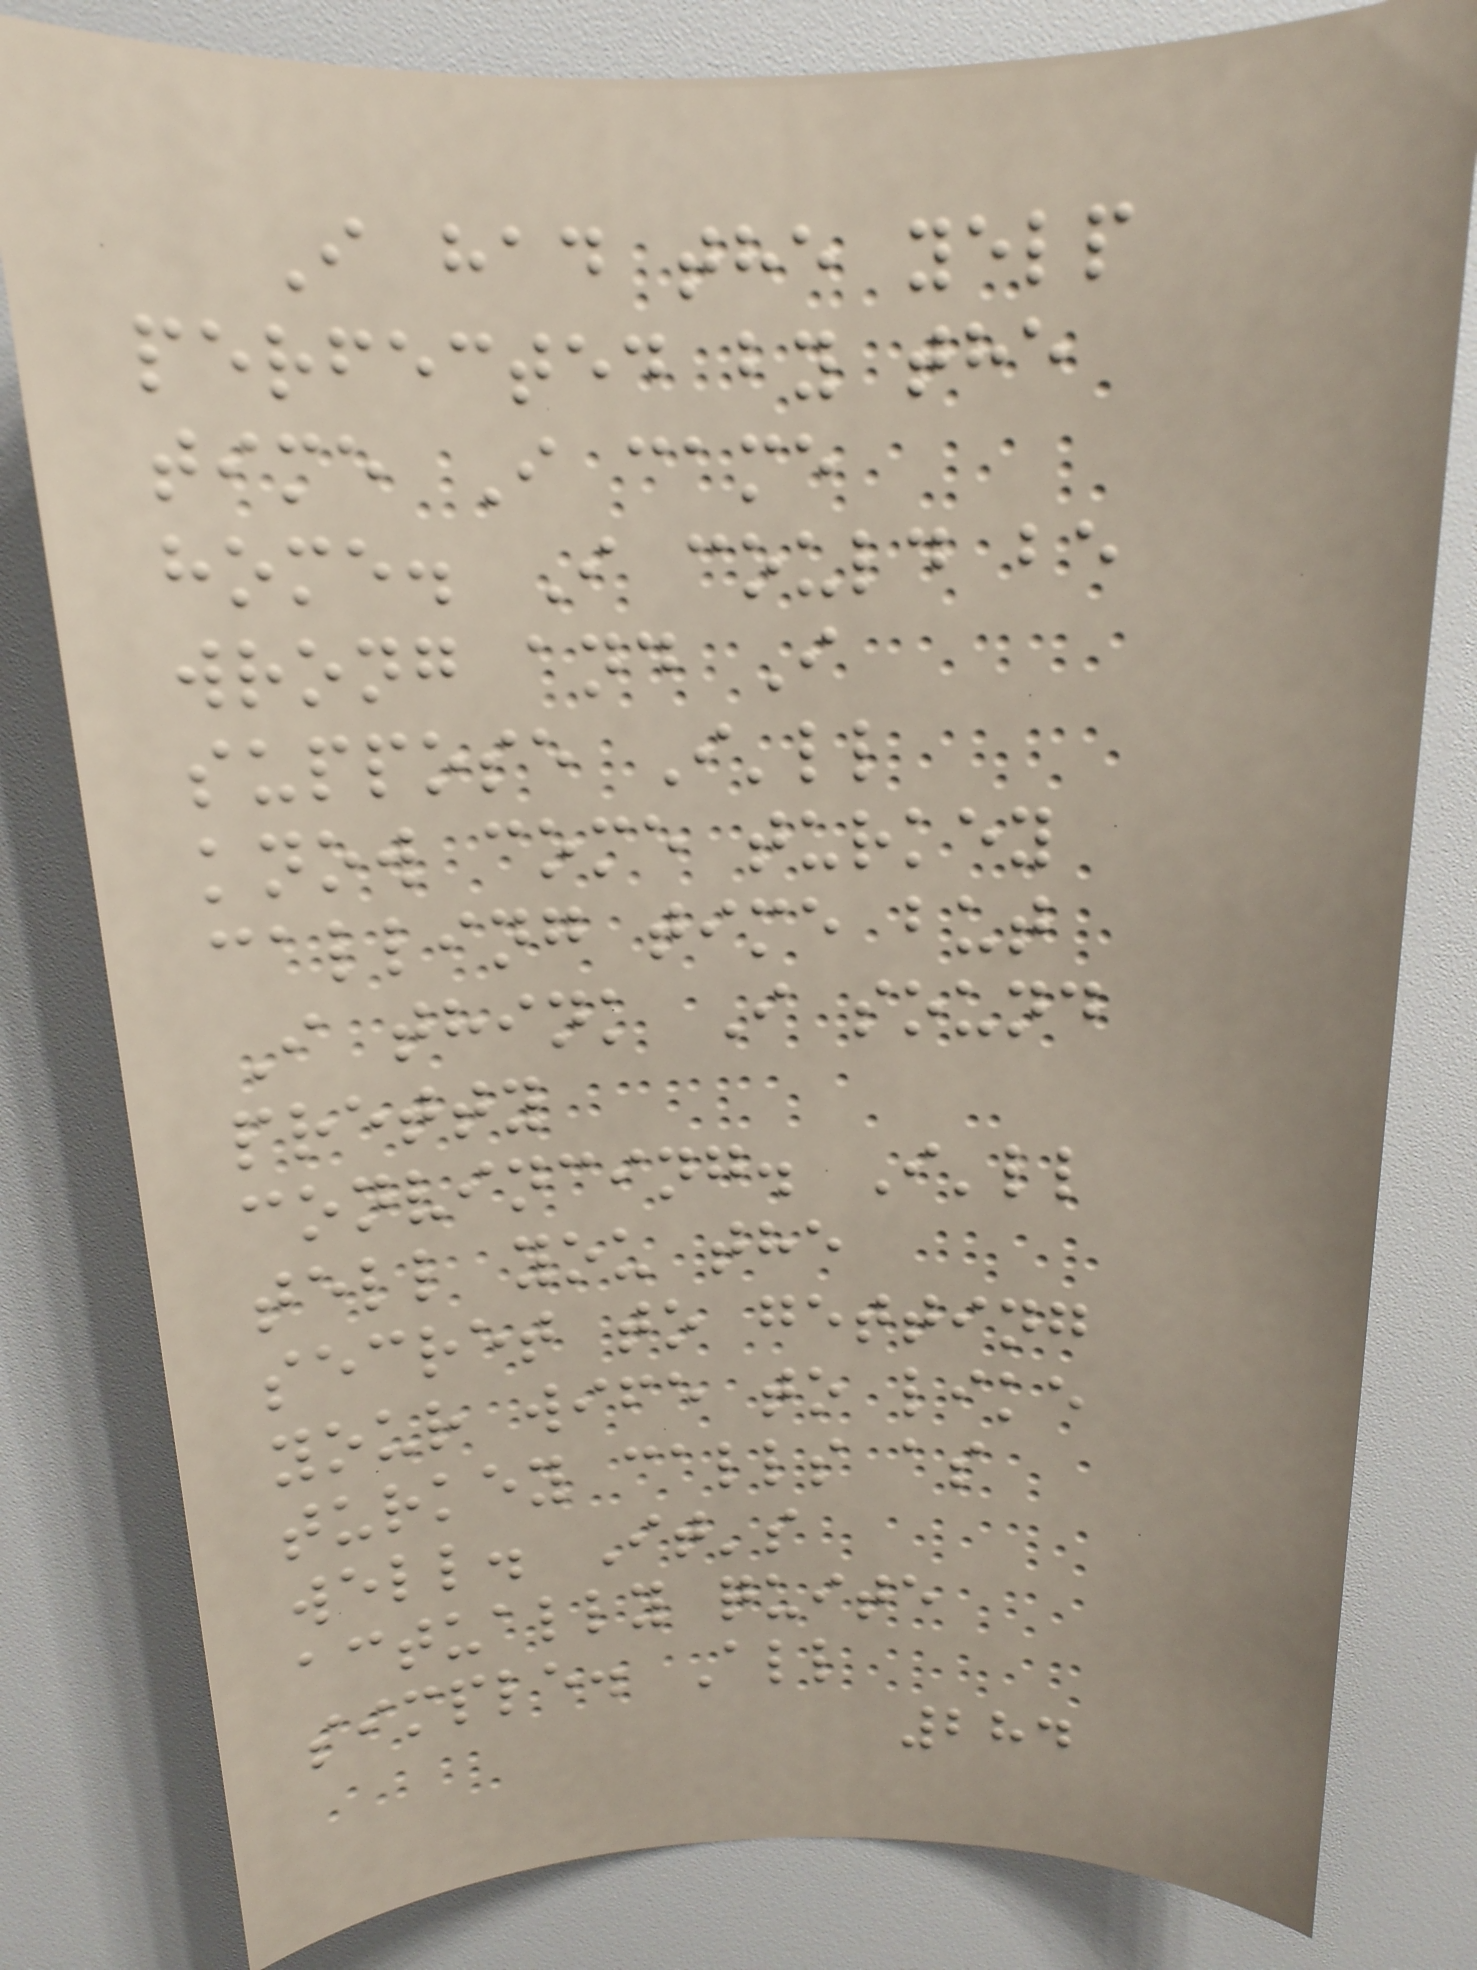I had the yelp
perfected by the
time I came
home. I could be
wrong and I
suppose I'll
know come turkey
calling time but
I think I sound
pretty
convincing. I'll
tell you the
secret to getting
your wife to like
turkey calls as
well. It's
actually quite
simple. All
284
